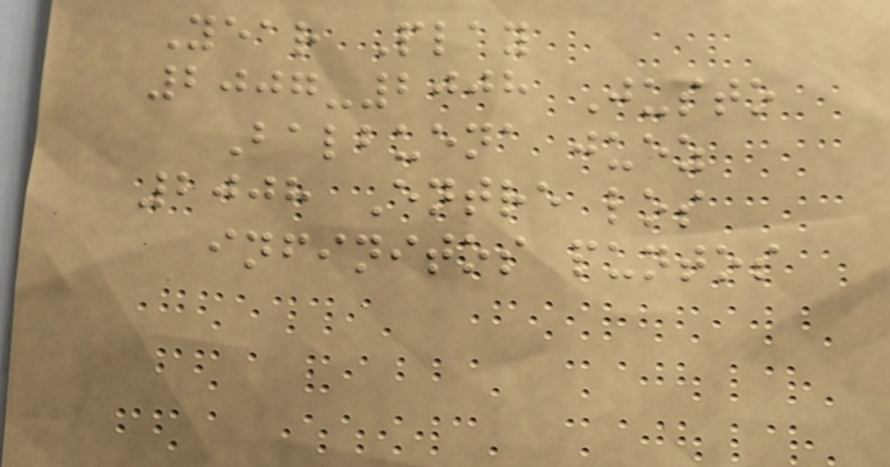Year Play
2007-2008 Justo
Balbuena juez
2008 Entre los
infinitos puntos
